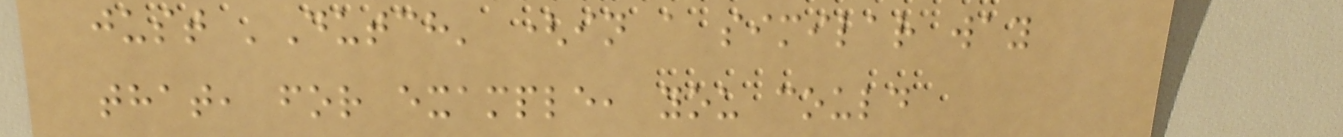just 'Dutch' (in a similar way
that, for example, you could
